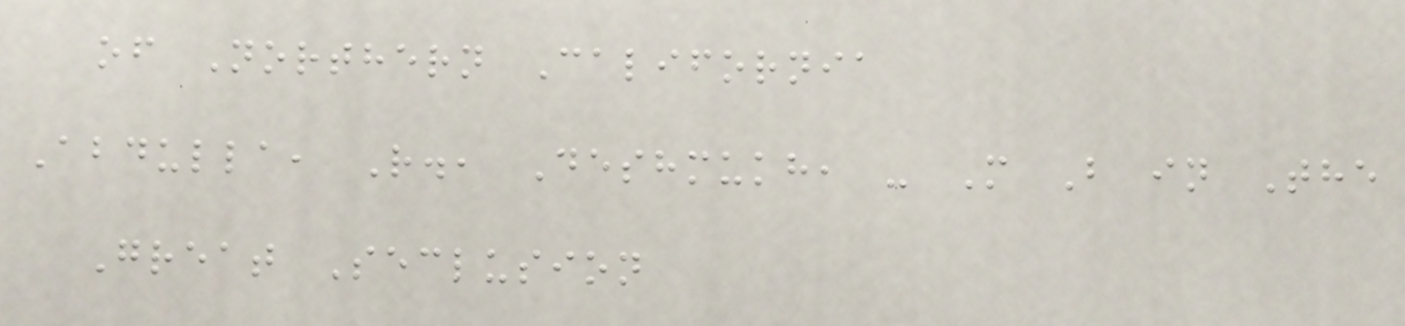of Northern California
Abdulla, R., Deshmukh, - M B in The
Great Seclusion
